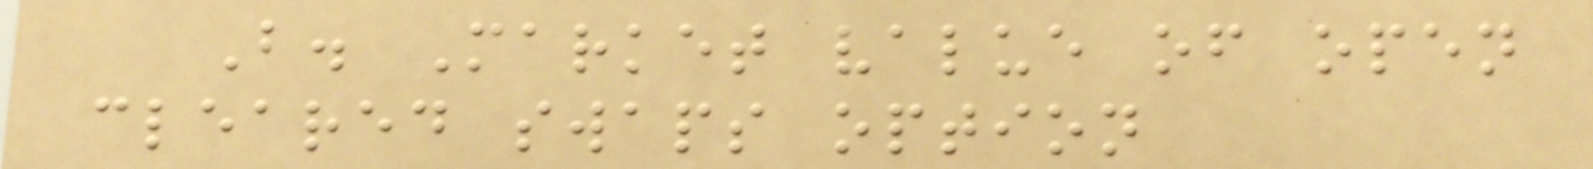B. Market value of open
cleared swaps option
